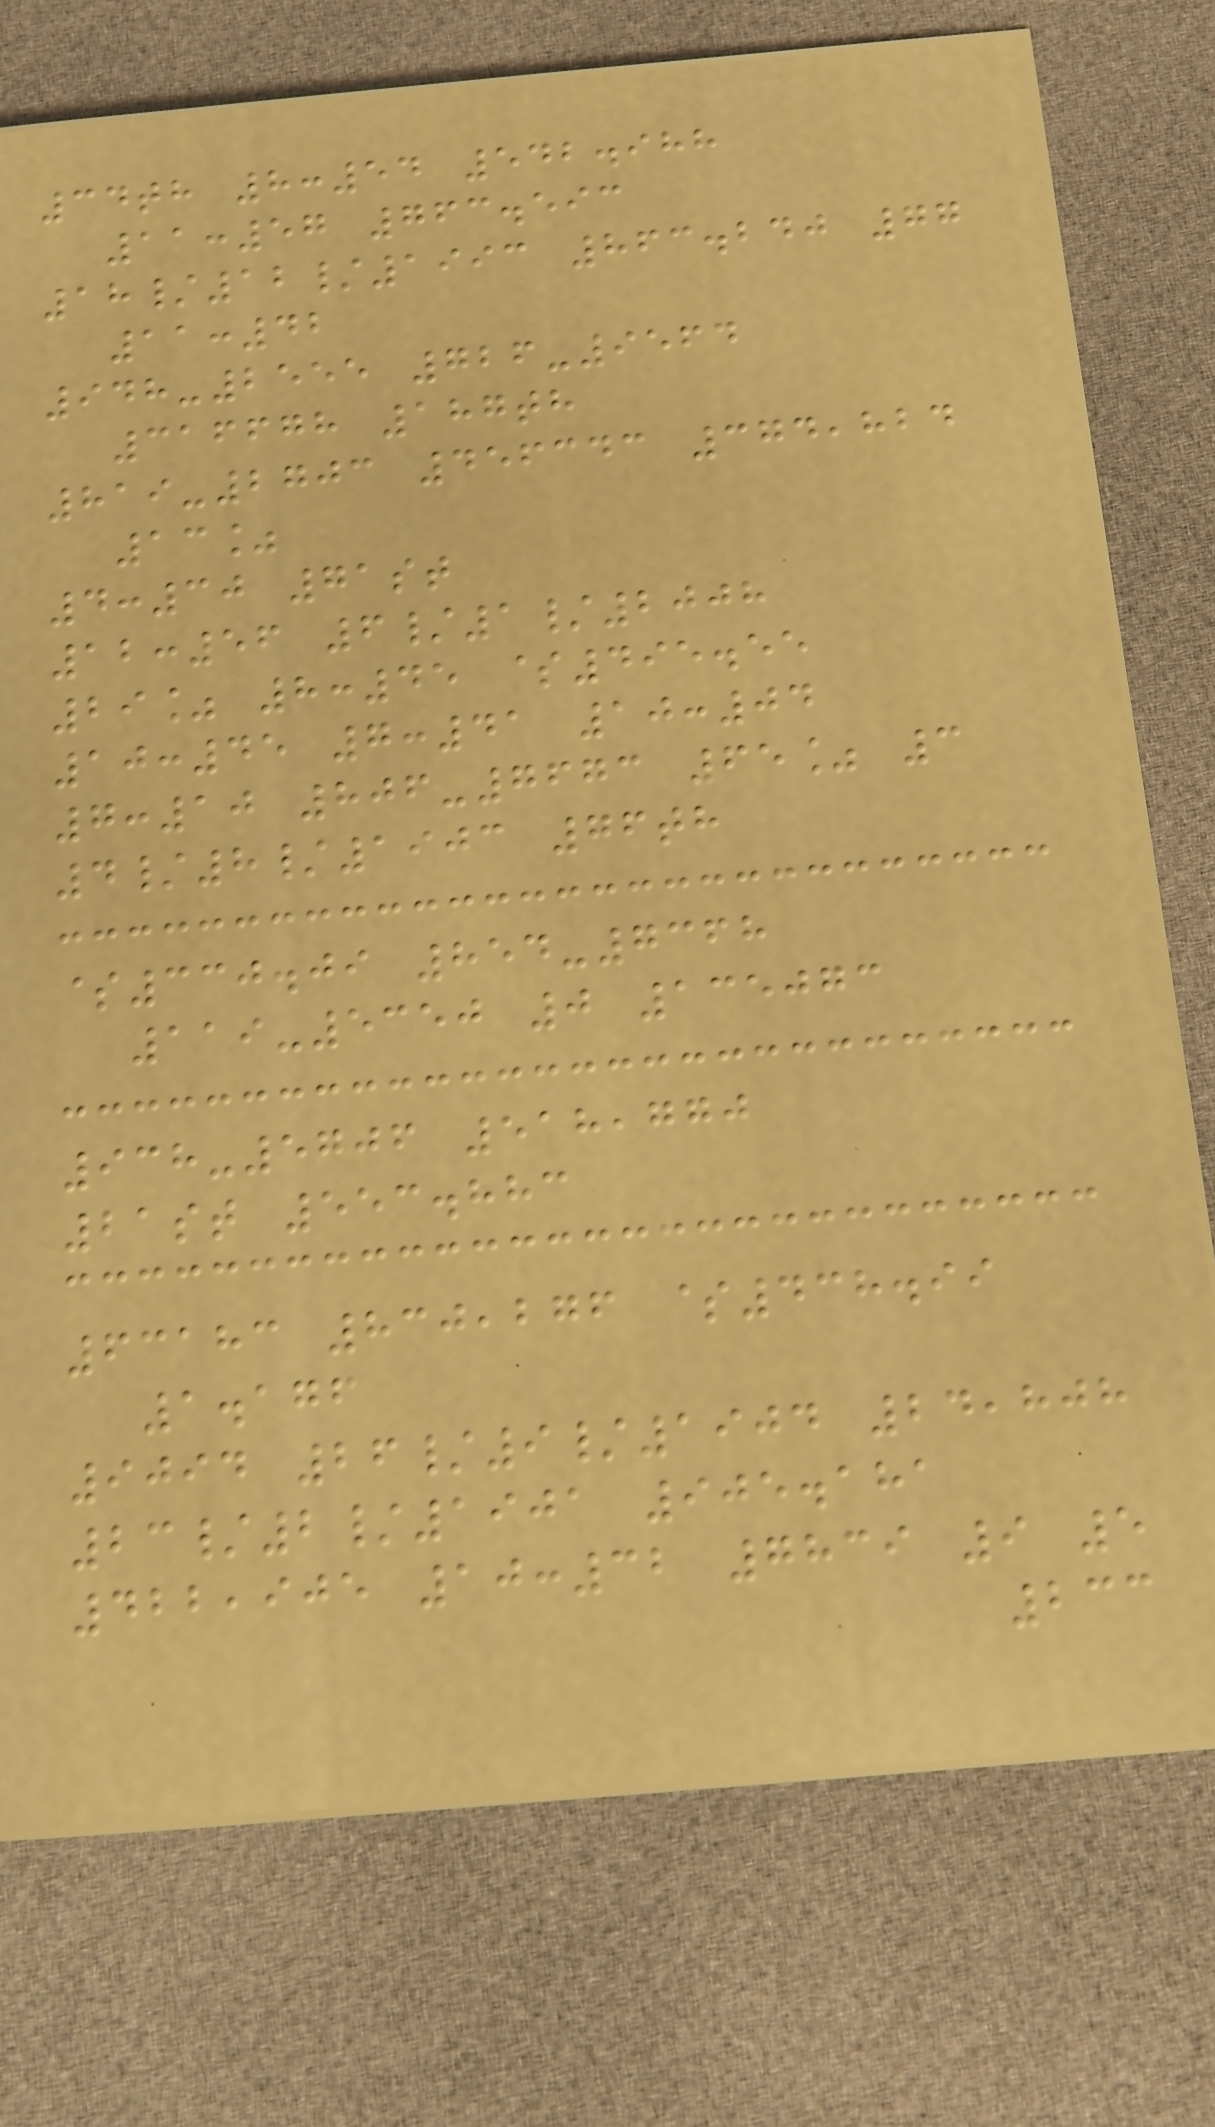34th 8:54 542.988
11:57 763.593
18/12/1993 863.240 77
11:42
948-2555 726-9564
316678 187th
819-2703 456343 374,824
13%
4:30 71st
12:56 6/1/2008
29% 8:45 $495.55
10:45 7:41 10:04
7:10 806-7673 65% 3
4/8/1903 76th
$330.09 854-7368
119-5350 0 135073
938-5706 518,770
21st 553.883
63183 830,276 $438.99
1.176
9094 26/9/1904 24,808
23/2/1901 905.181
422,905 10:32 7839 9 5
233
